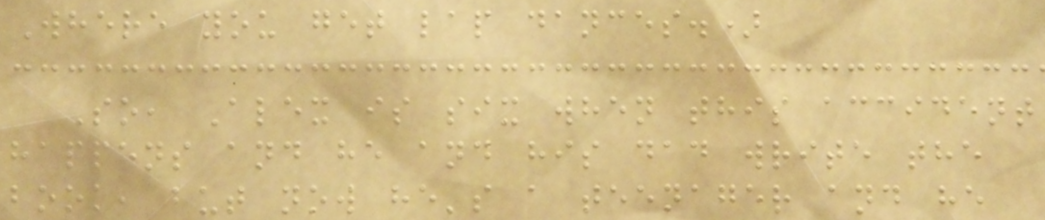Where you get lap dances.)
So, Alex is six when this accident
happens and he and his dad write the
book, but now he's a teenager and he
